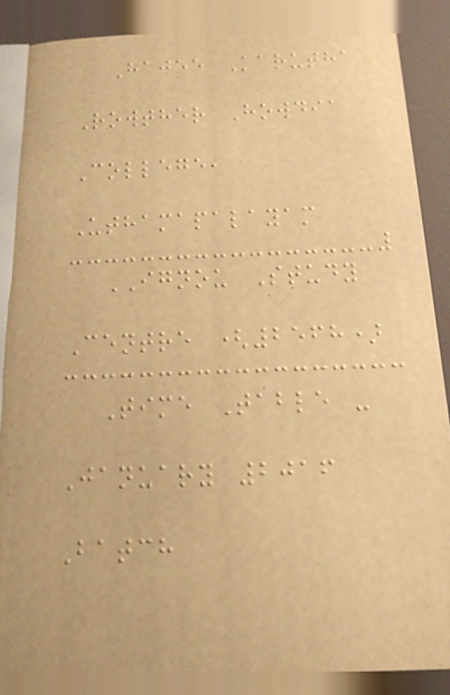Hajee Karutha
Rowther Howdia
College,
Uthamapalayam
IGNOU Study
Centre (2568)
Time Table -
January 2016
Batch
